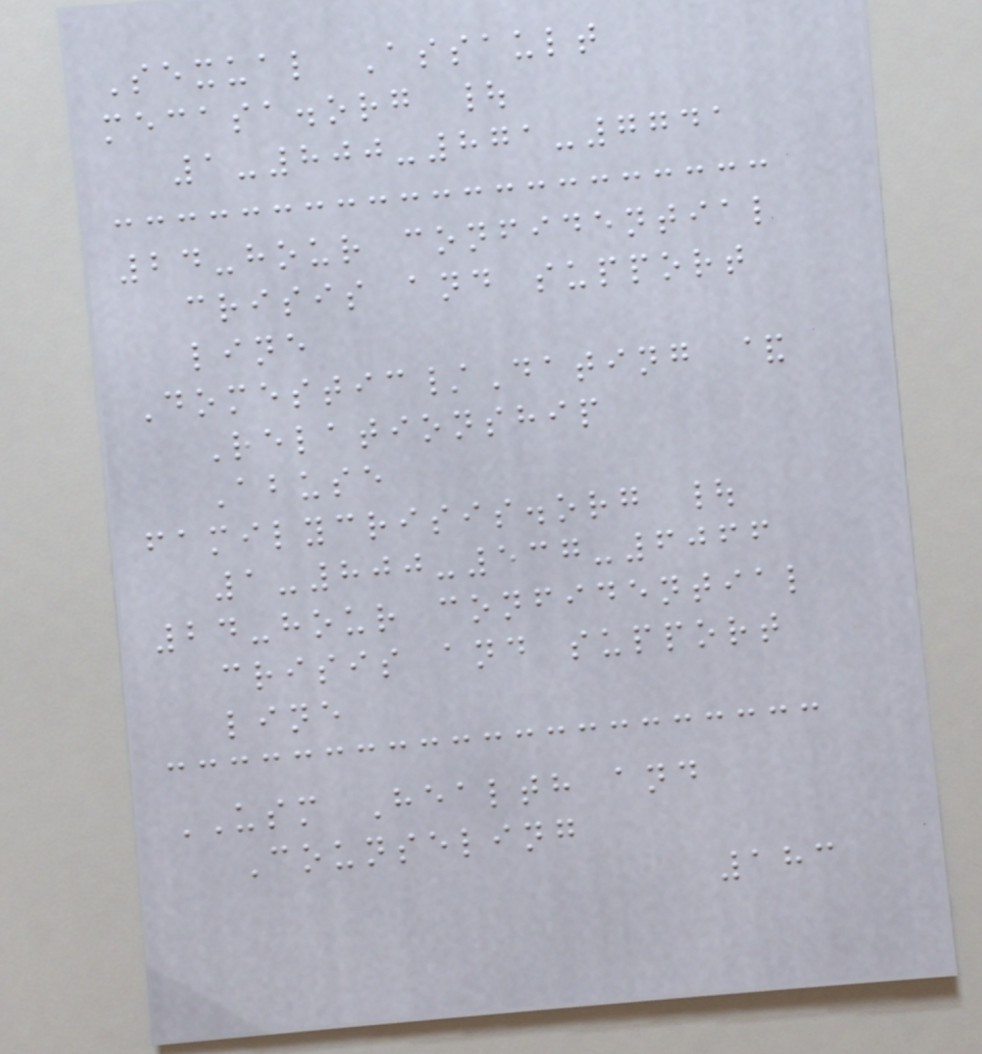Sexual Assault
mecasa.org |
1-800-871-7741
24-hour confidential
crisis and support
line
Domestic/Dating &
Relationship
Abuse
familycrisis.org |
1-800-537-6066
24-hour confidential
crisis and support
line
USM Health and
Counseling
183
